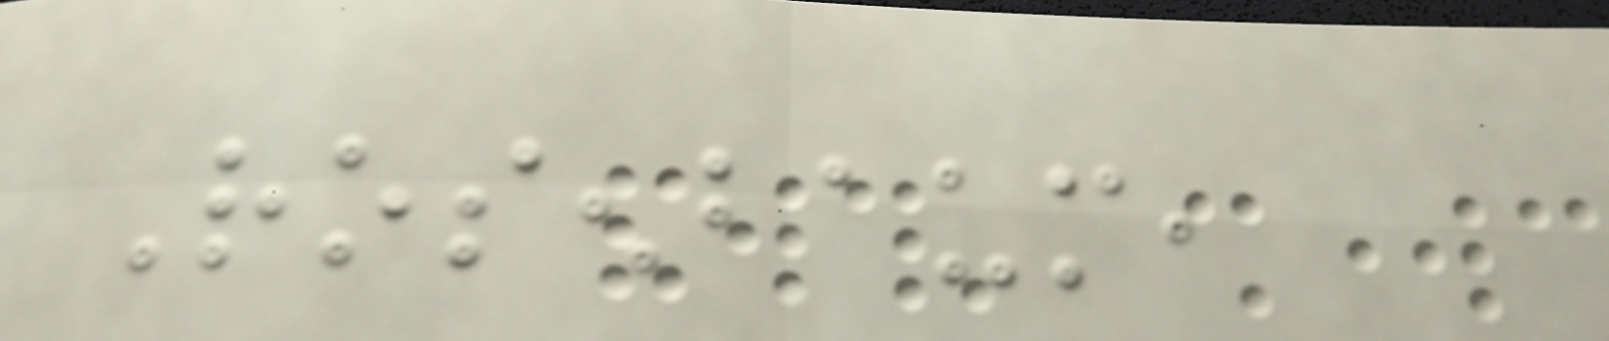Rosenbaum,
